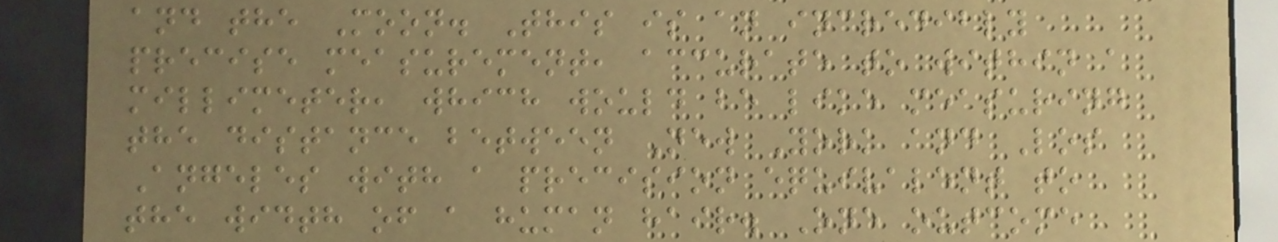and the Moon. This is an incredibly
precise measurement, accurate to within a
millimeter, which would be like measuring
the distance between New York and Los
Angeles with a precision equivalent to
the width of a human hair. One outcome
